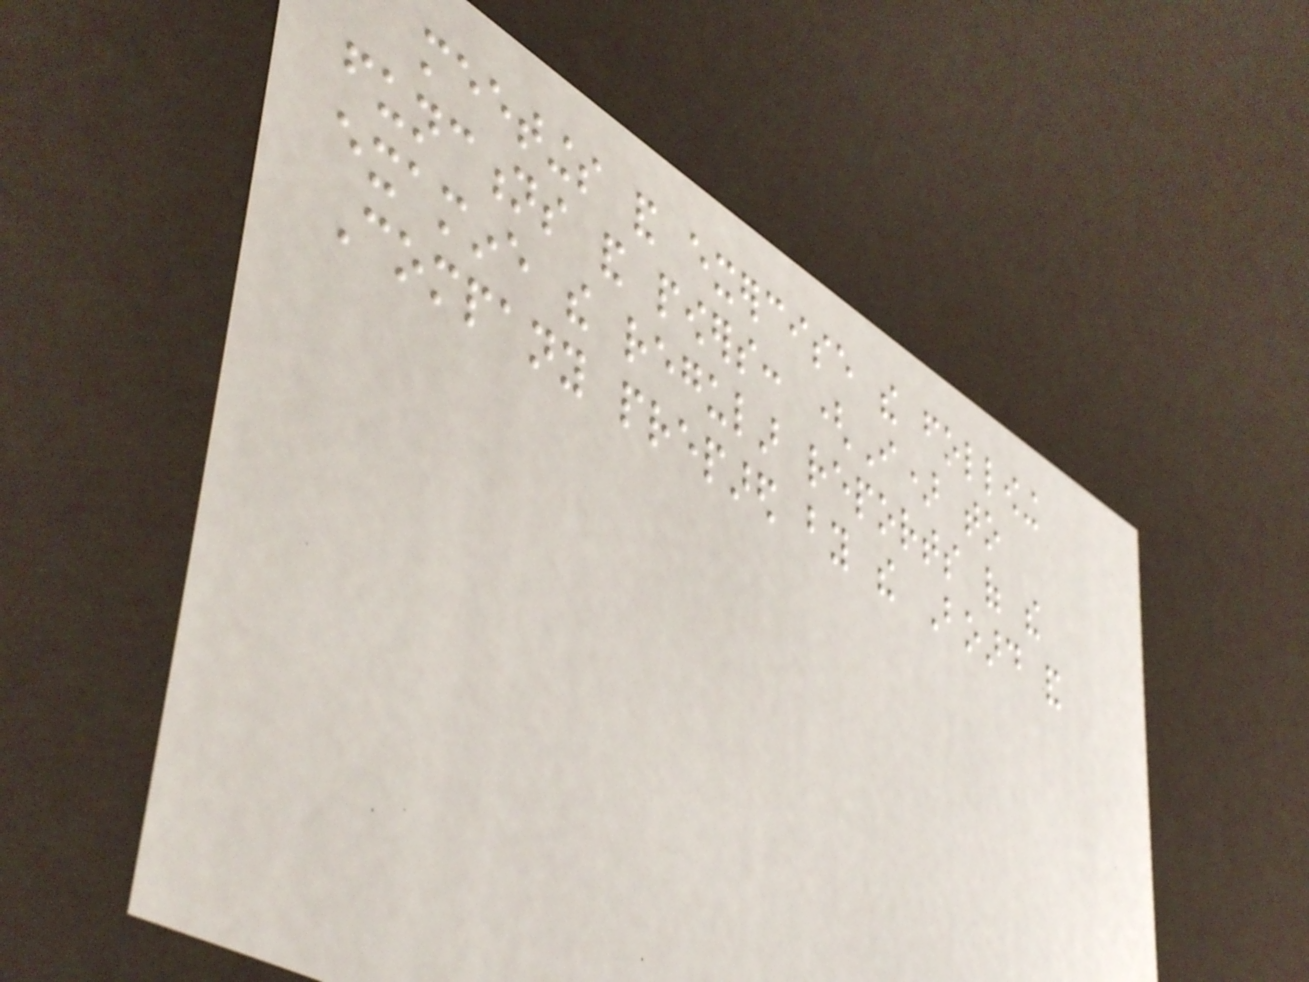meetings and exercise the following
functions and powers: (I) to
examine the regular reports of the
Company prepared by the Board and
